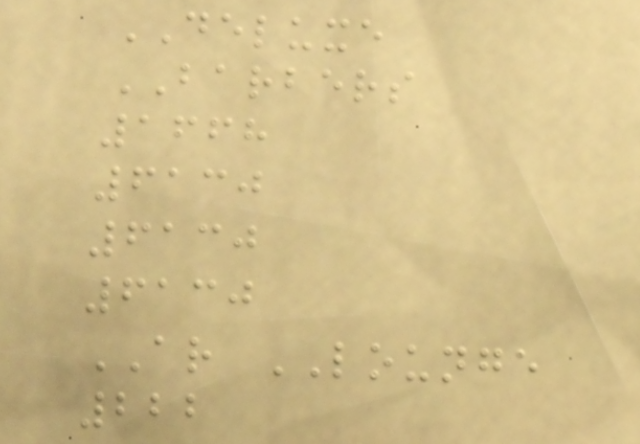DELUXE
BARBERS
1668
6130
6130
6130
AR LOUNGE
222
